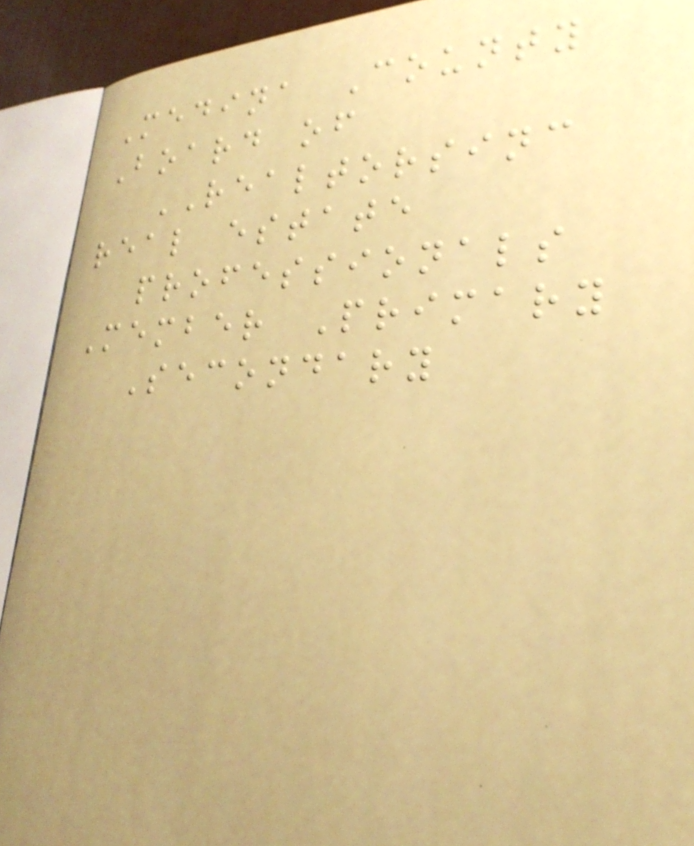Medina County
Board of
REALTORSINC
real estate
professionals
Member Primary
Secondary
